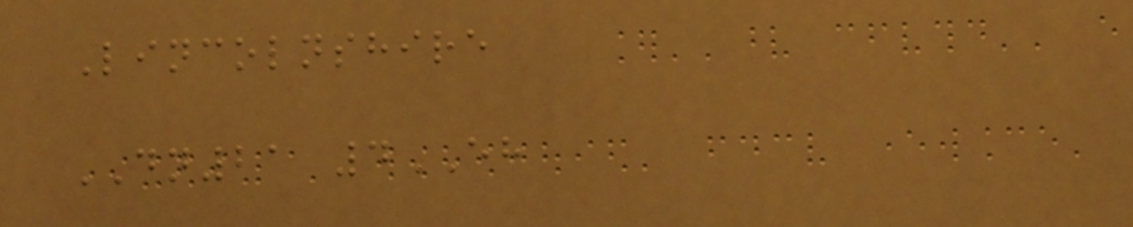Lincolnshire
DN21 4EH
